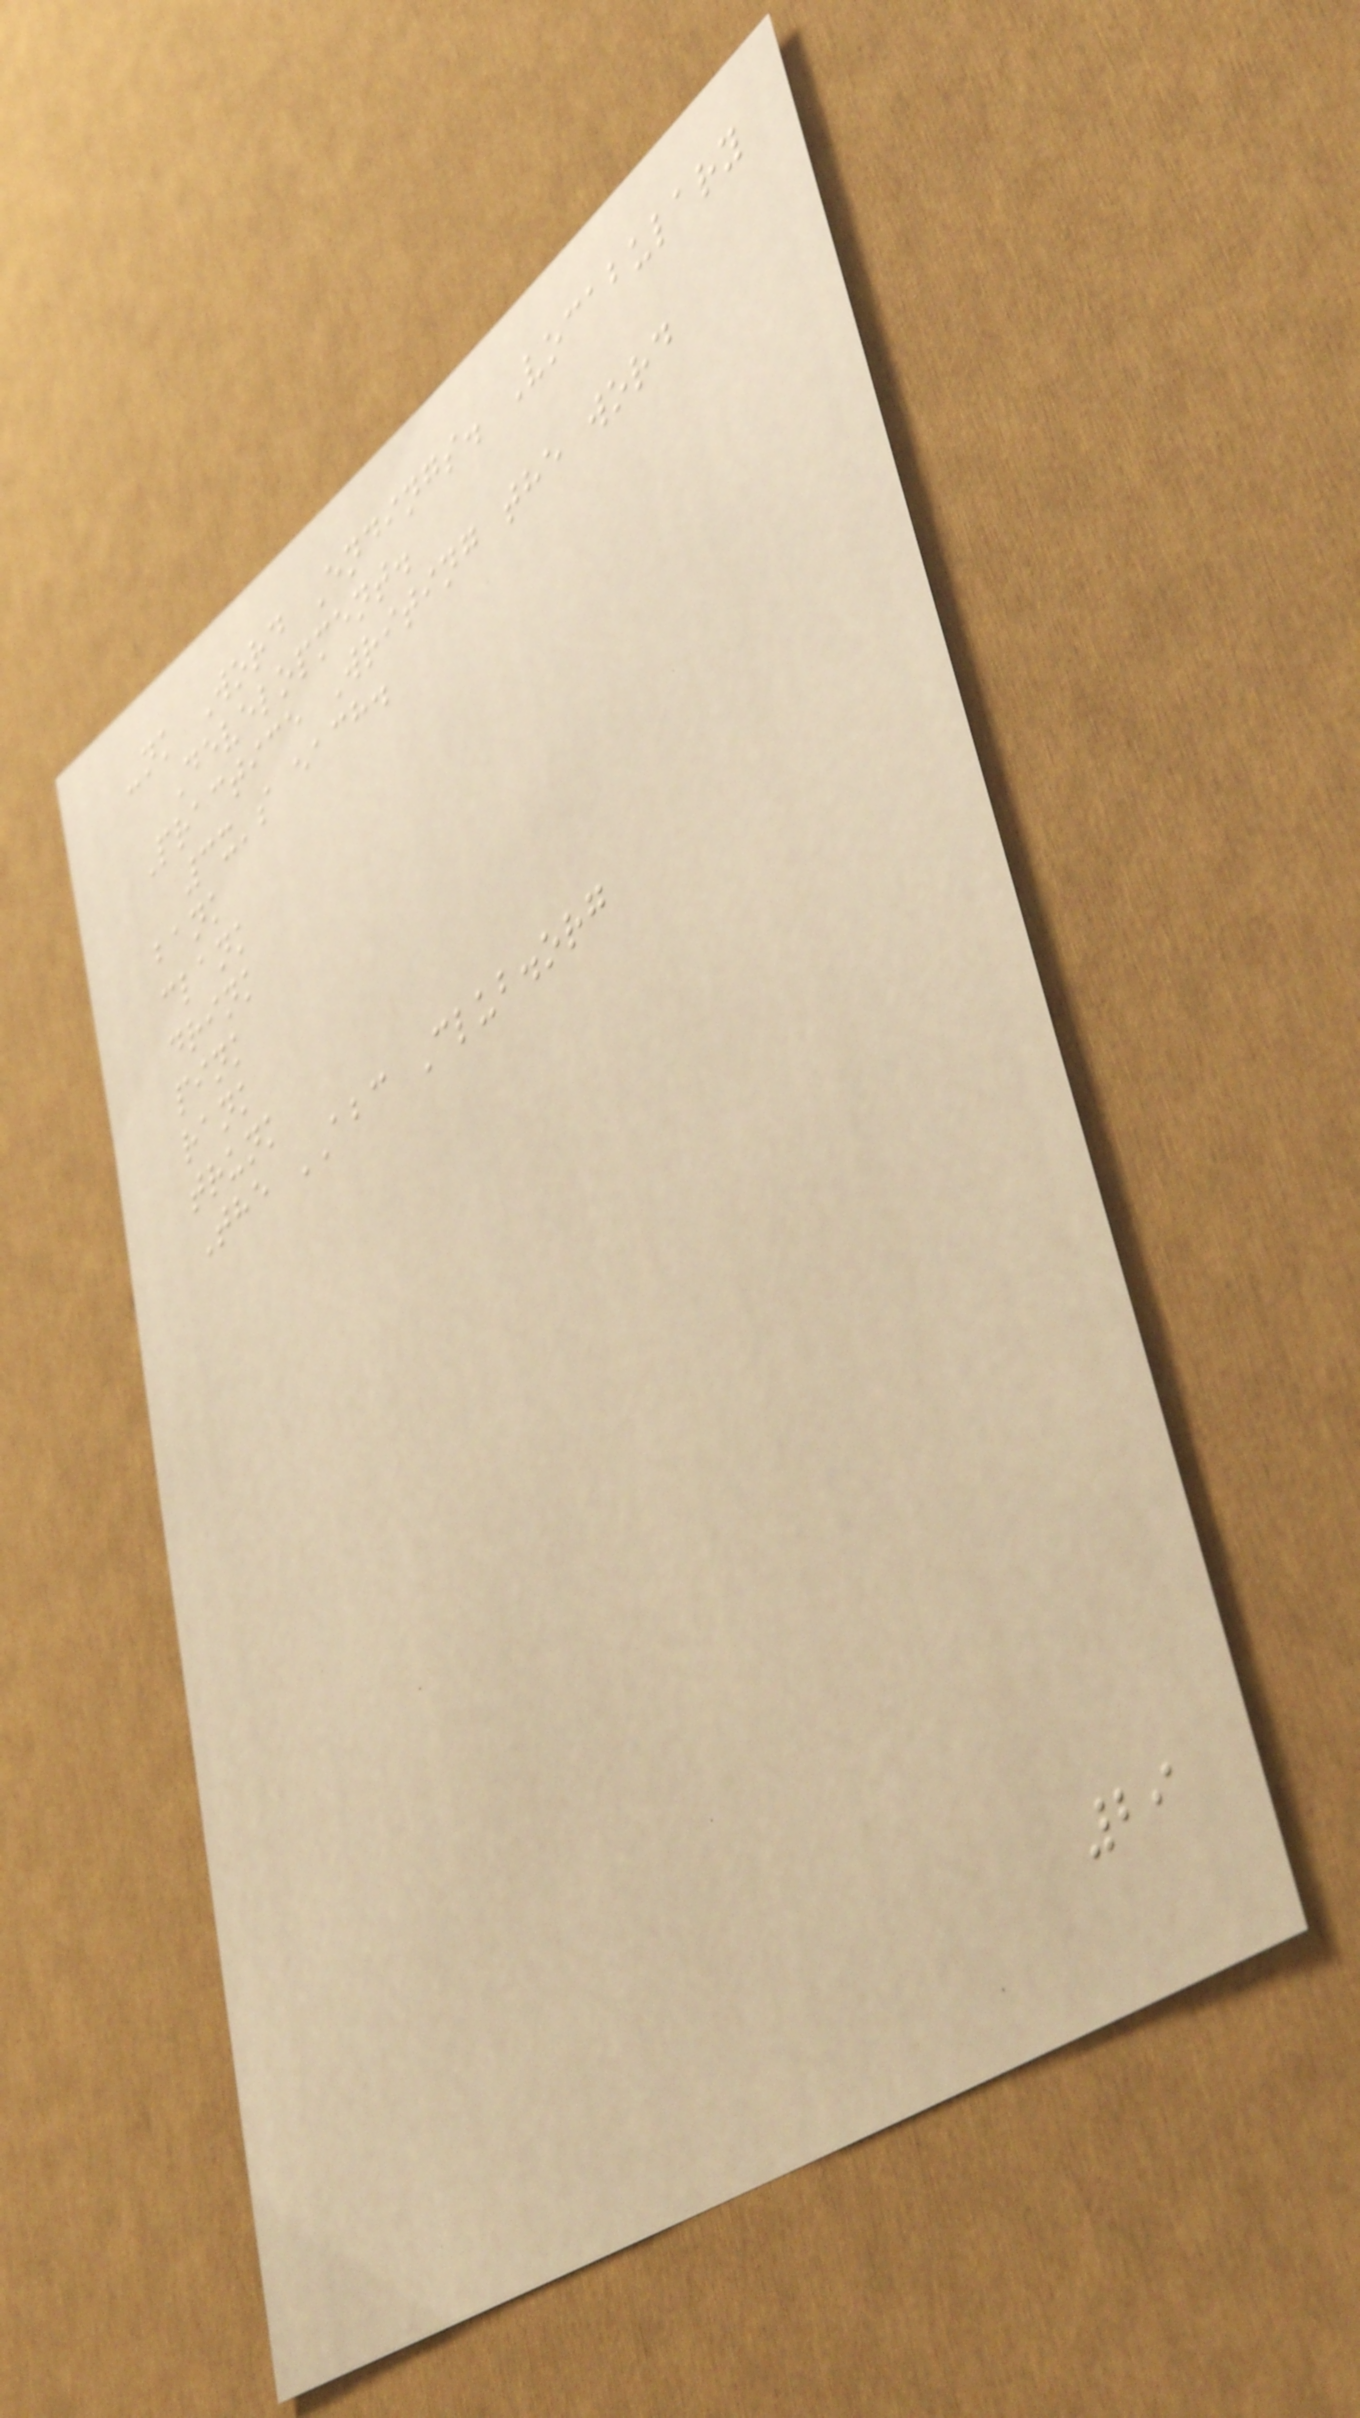-nk Word Endings. Vocabulary
Development.
Practice Writing the word
3x's each.
bank
clank
drink
pink
rank
trunk
The ABC Club.org
29
